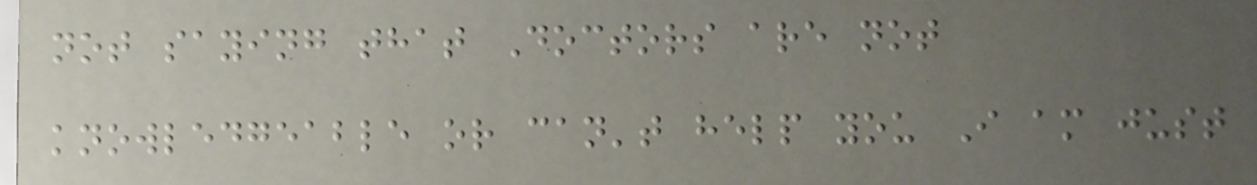not saying that Doctors are not
knowledgeable or can't help you I am just
